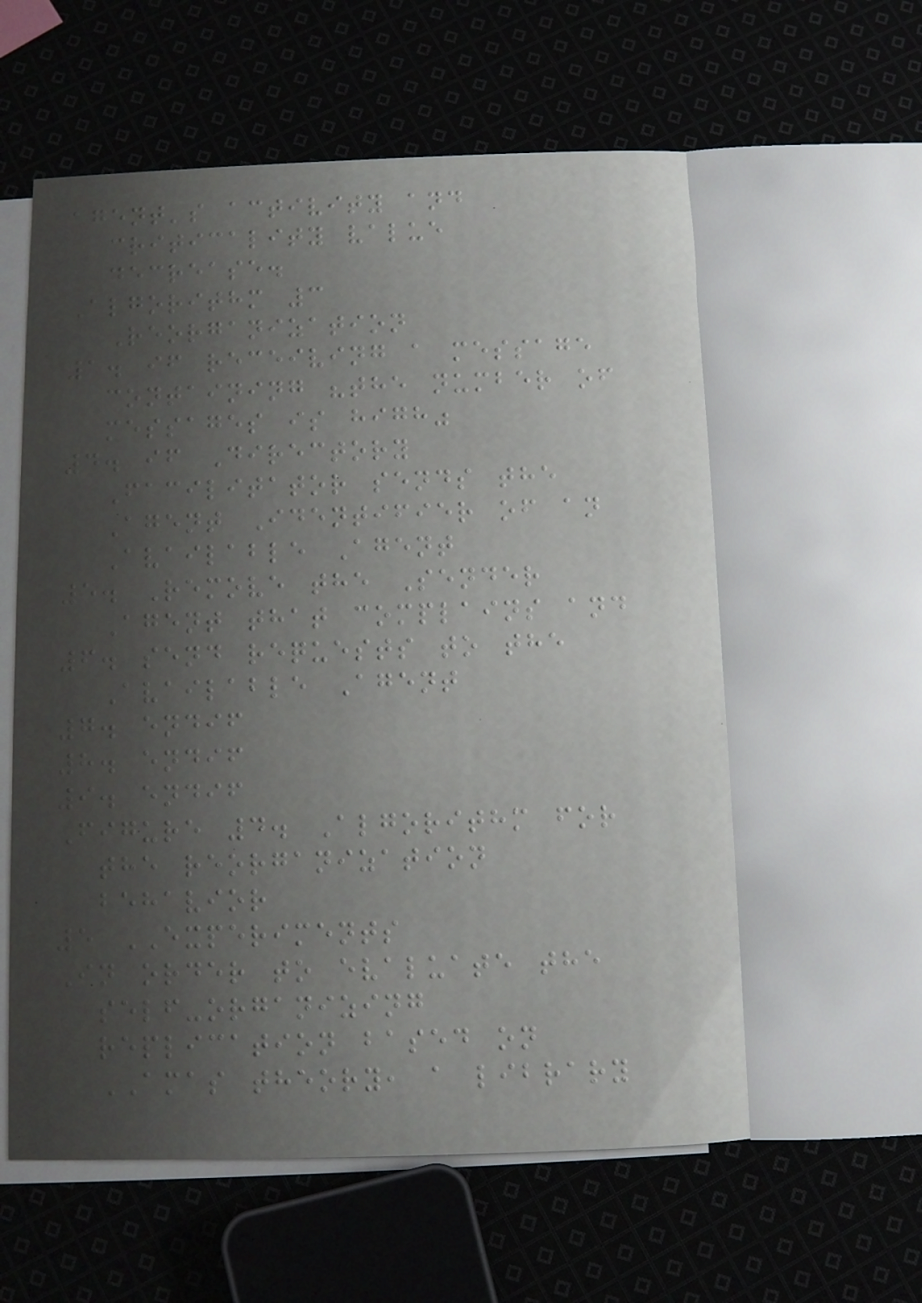agent's activity and
criticality value
decrease.
Algorithm 3
Reorganization
1. if receiving a message
containing "the number of
messages is high"
4. if Directory
Facilitator sends the
Agent Identifier of an
Available Agent
5. Remove the Sender
Agent that complains and
6. send requests to the
Available Agent
7. endif
8. endif
9. endif
Figure 4. Algorithm for
the reorganization
behavior
5 EXPERIMENTS
In order to evaluate the
self-organizing
replication based on
AMAS theory, a library
